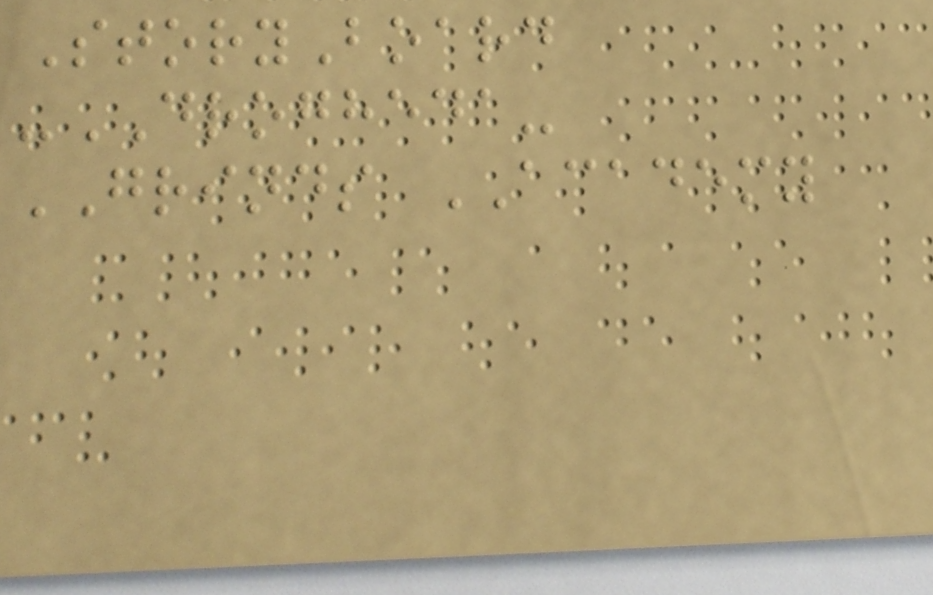StoryBoard
-DROGHEDA-
GRINDS ACADEMY
